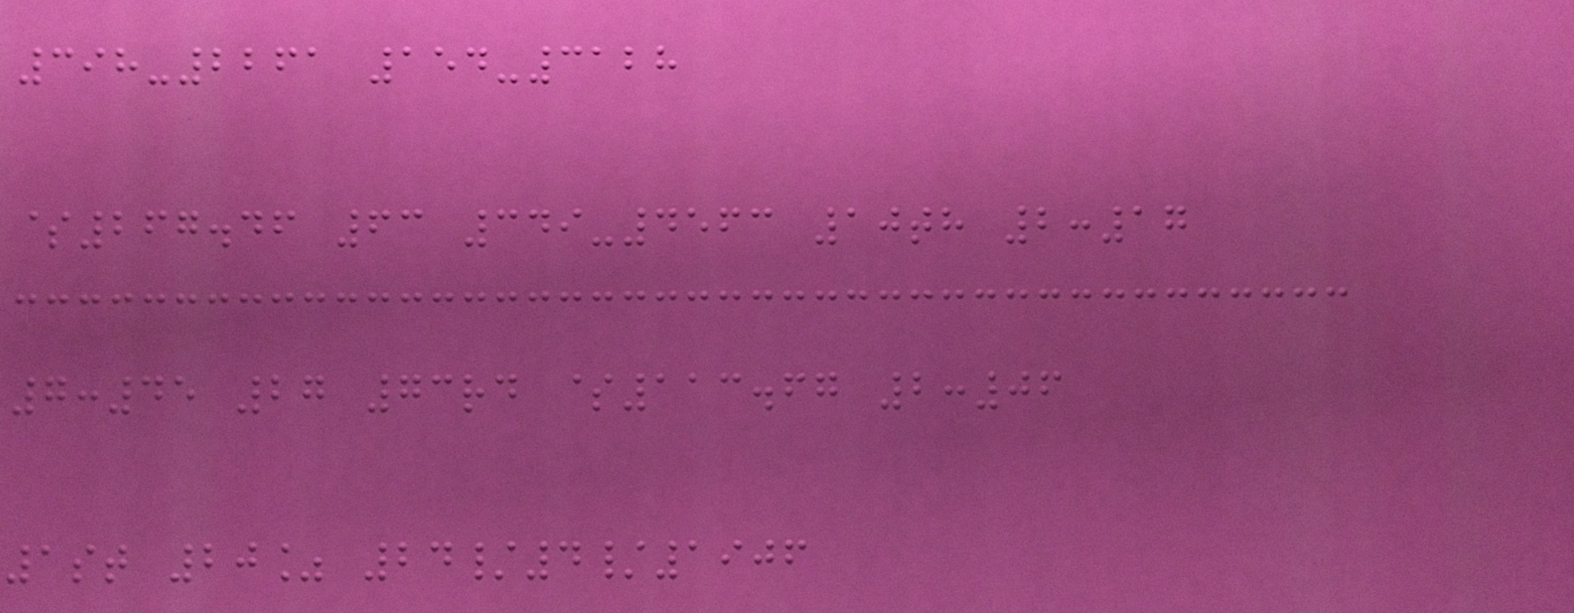398-2261 154-3128
$267.46 63 349-4563 10th 2:17
7:45 27 73rd $113.67 2:06
1st 20% 24/4/1906
